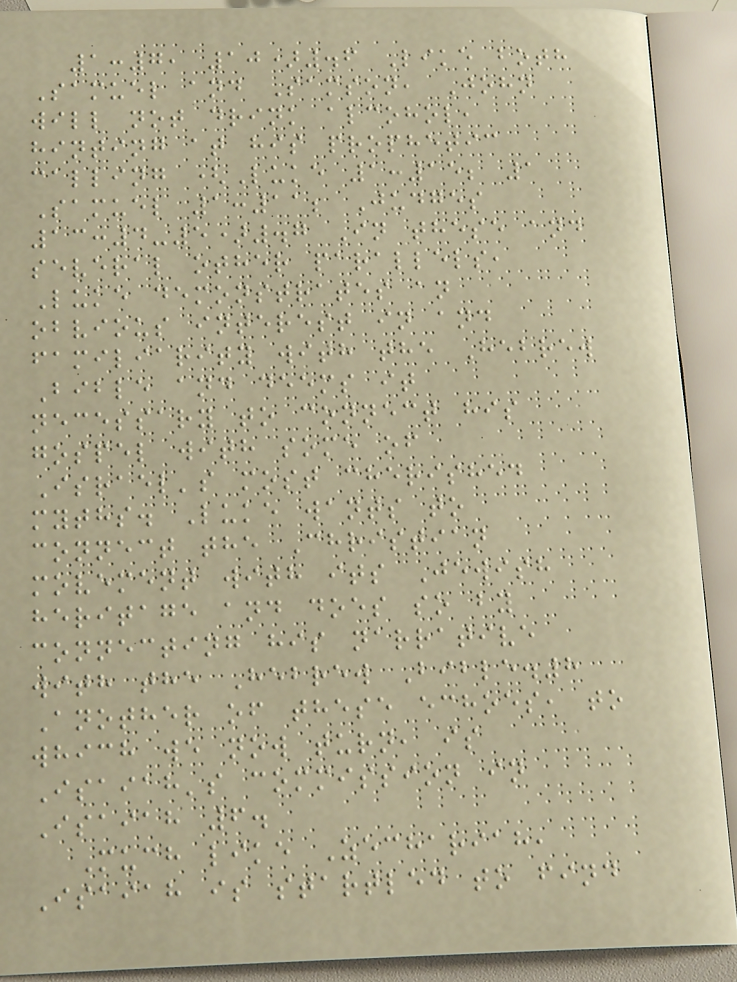1:7, 10).6 Like both
Samuel and Samson, John
will not drink alcohol,
hinting at his prophetic
calling (Luke 1:15; 1
Samuel 1:11; Judges
13:4-5).7 In these and
several other parallels,
Luke demonstrates an
obvious interest in and
familiarity with the Hebrew
Bible and deems it
necessary to connect his
gospel with some of
Israel's most cherished
myths. Luke wants to
connect the Christian
movement with its Jewish
heritage and does so by
connecting his narrative
with the Hebrew Bible.8
Another of these echoes, to
which we now turn, is
Isaiah's commission in
Isaiah 6.
Much like Zechariah,
Isaiah is startled to find
